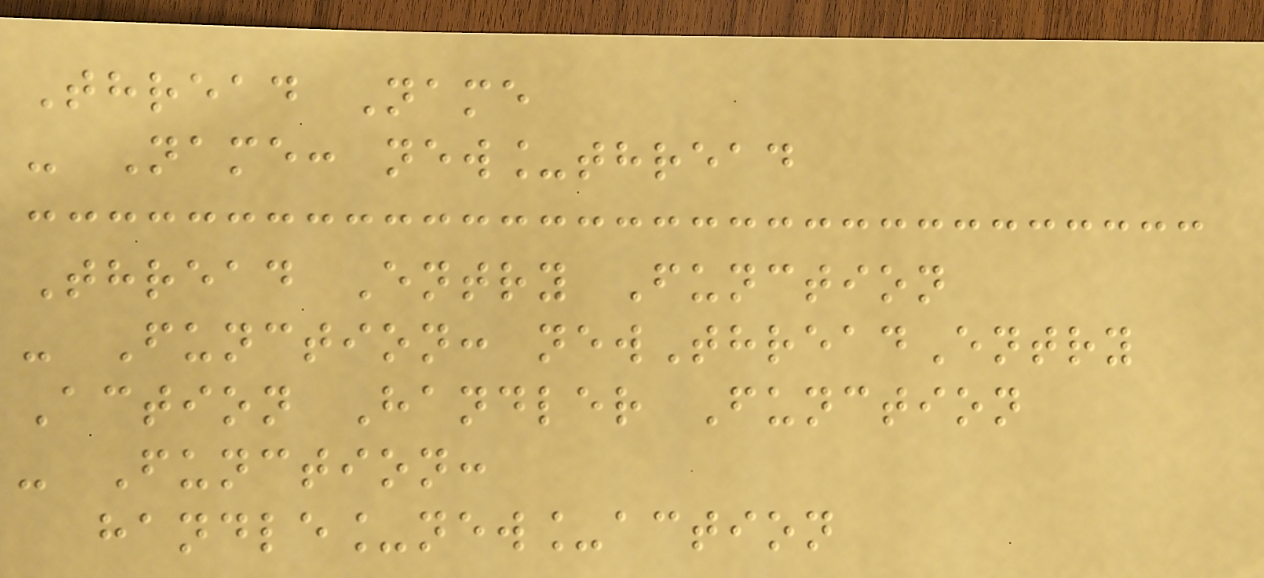Thread Name
- Name: new_thread
Thread Entry Function
- Function: newThreadEntry
Action Handler Function
- Function:
handle_new_action
